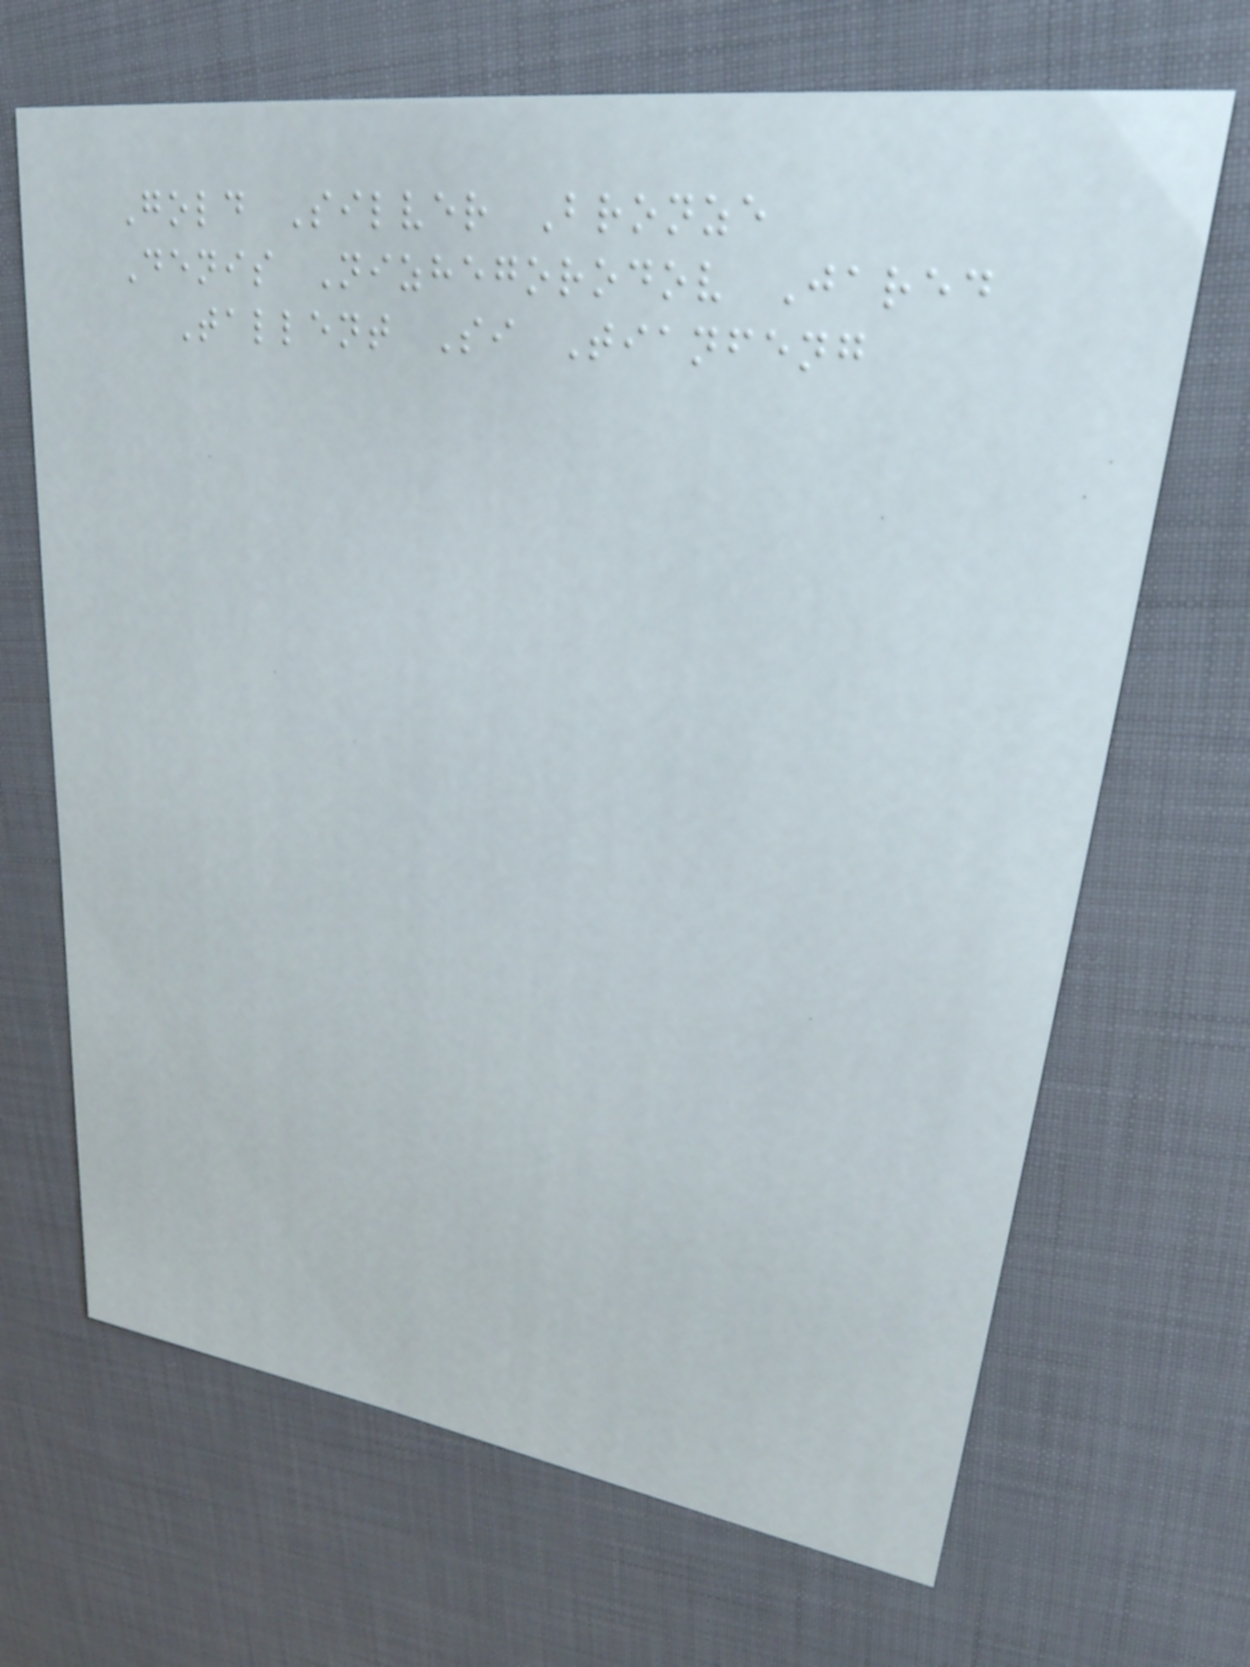Gold Silver Bronze
Denis Nizhegorodov Jared
Tallent Si Tianfeng
